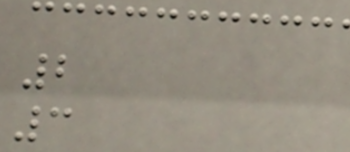2
3
